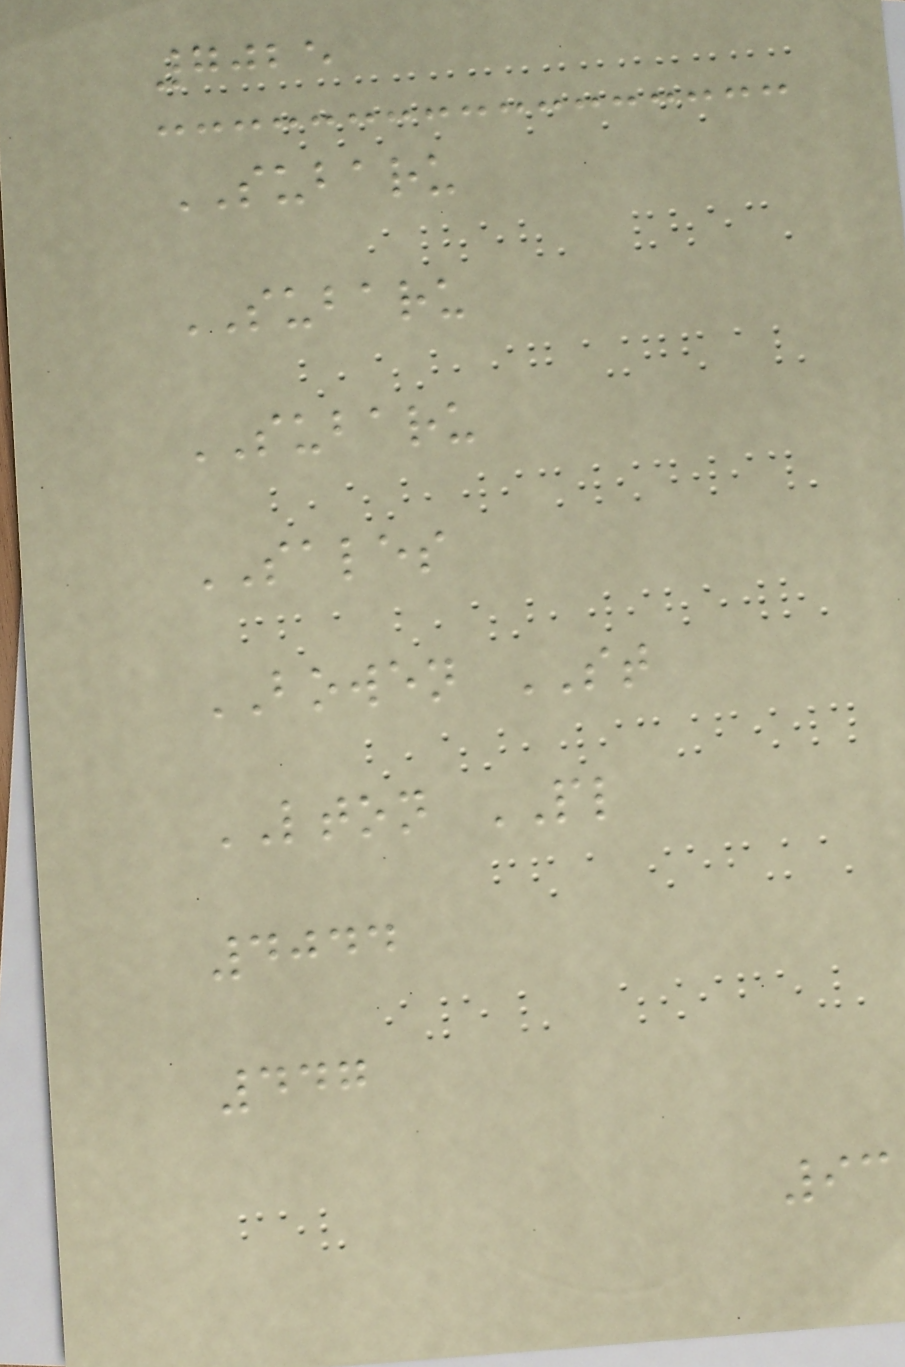7025
SUBARU
SUBARU
SUBARU
SALES
BOWEN ST
LTON PL
4044
447
93
